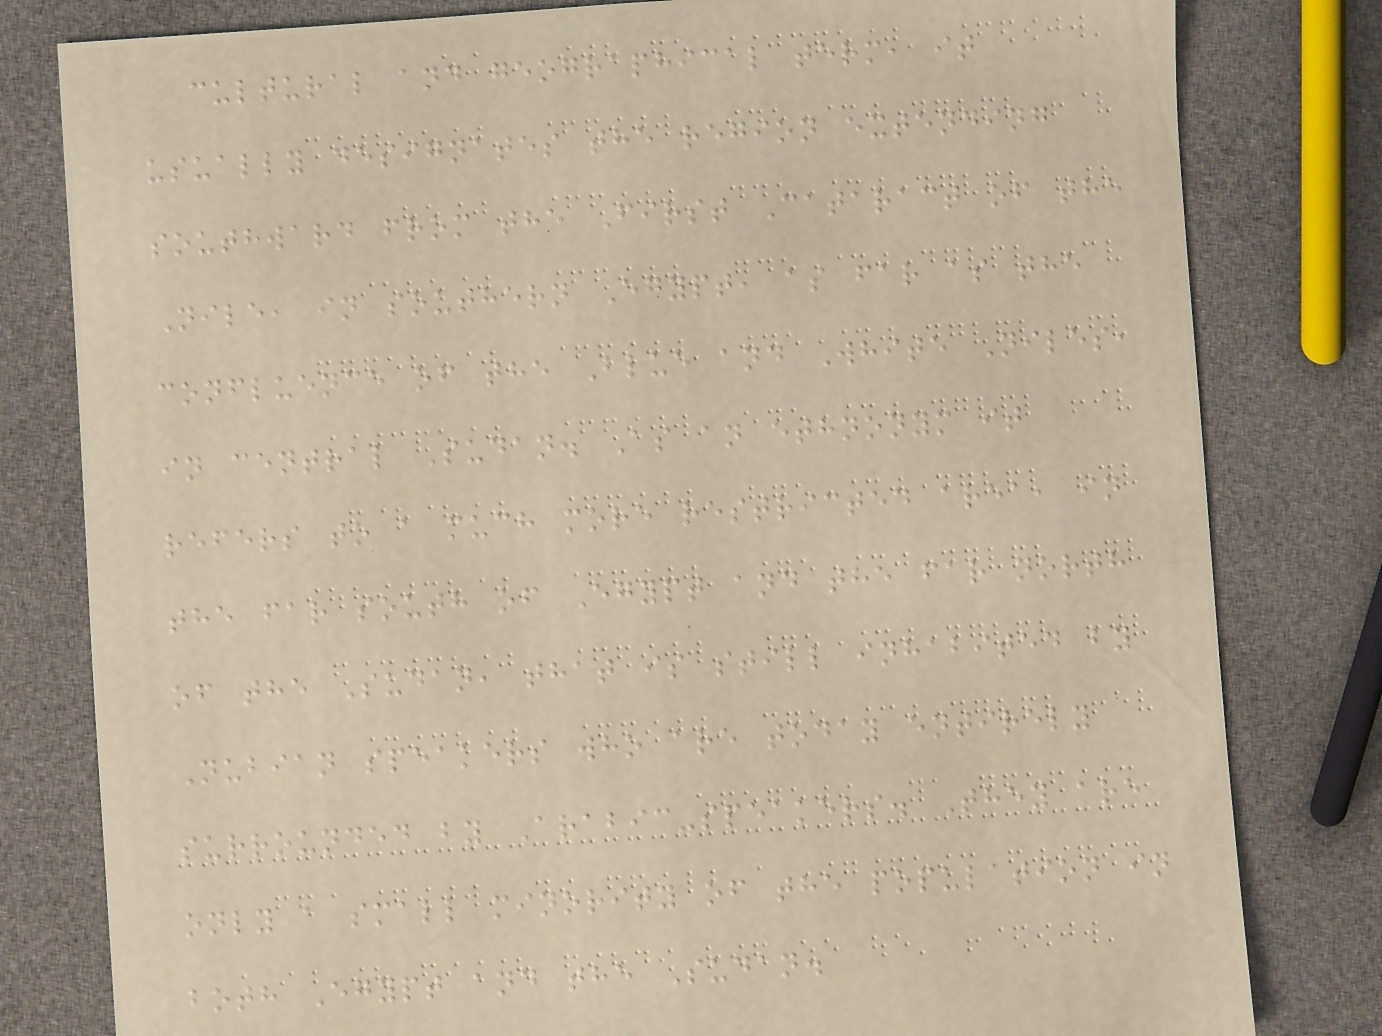cultural and geographical term, it
usually designates the region extending
southward from the First Cataract of the
Nile, in southern Egypt, as far as the
confluence of the Blue and White Niles,
in central Sudan. As an ethnonym it
refers to a much more restricted area, in
the far south of Egypt and the far north
of the Sudan, that is still inhabited by
Nubian speakers who are today entirely
surrounded by Arabic-speakers. They are
only a small minority of the population in
both Egypt and the Sudan.
